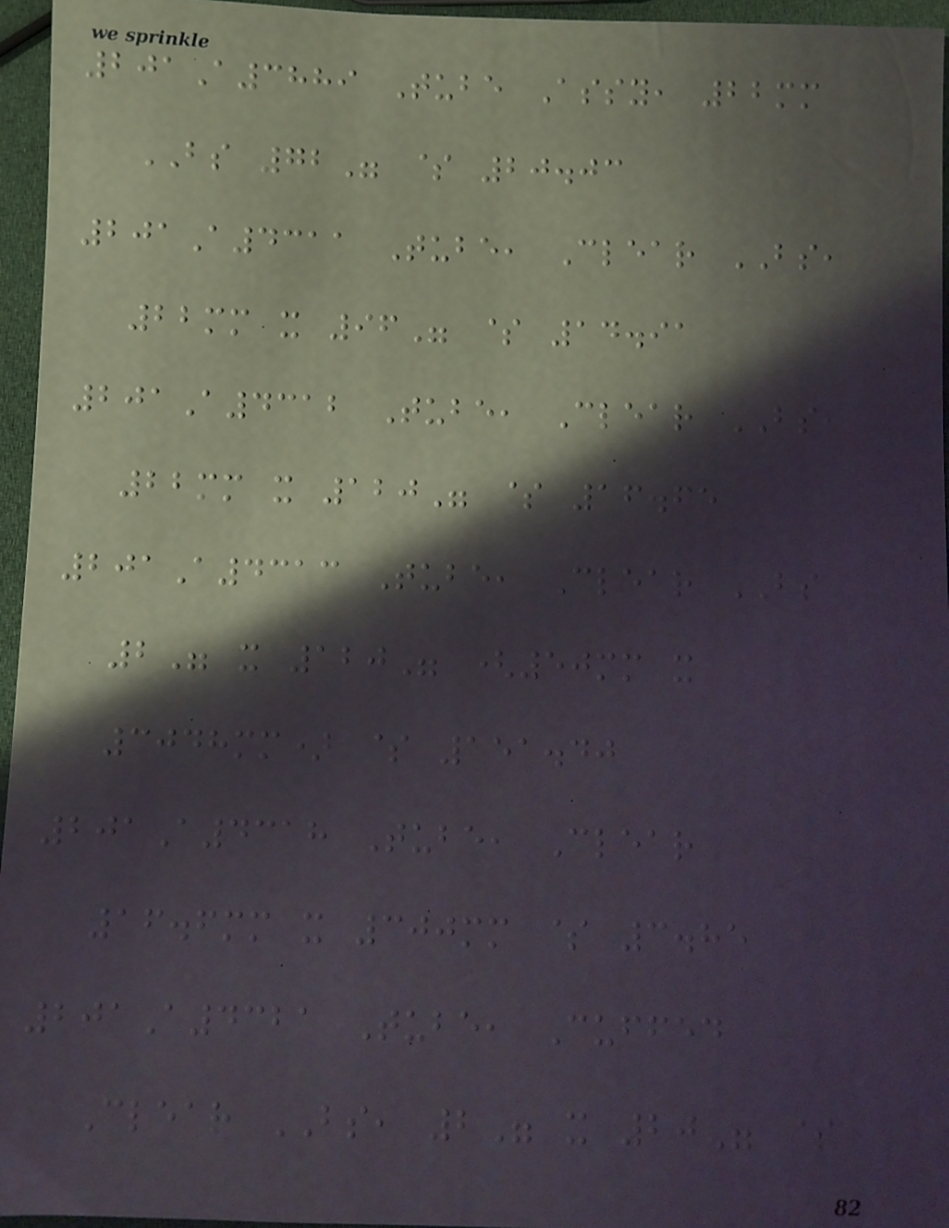201A3889 Tube Assy, 22mm
BS 72" $ 20.03
201A4311 Tube, Clear BS,
22mm x 96" $ 14.91
201A4312 Tube, Clear BS,
22mm x 120" $ 16.65
201A4313 Tube, Clear BS
2" x 120" (50mm x
3048mm) $ 151.40
201A4318 Tube, Clear
16.6mm x 300mm $ 3.85
201A4321 Tube, Cuffed
Clear BS, 2" x 20" $
